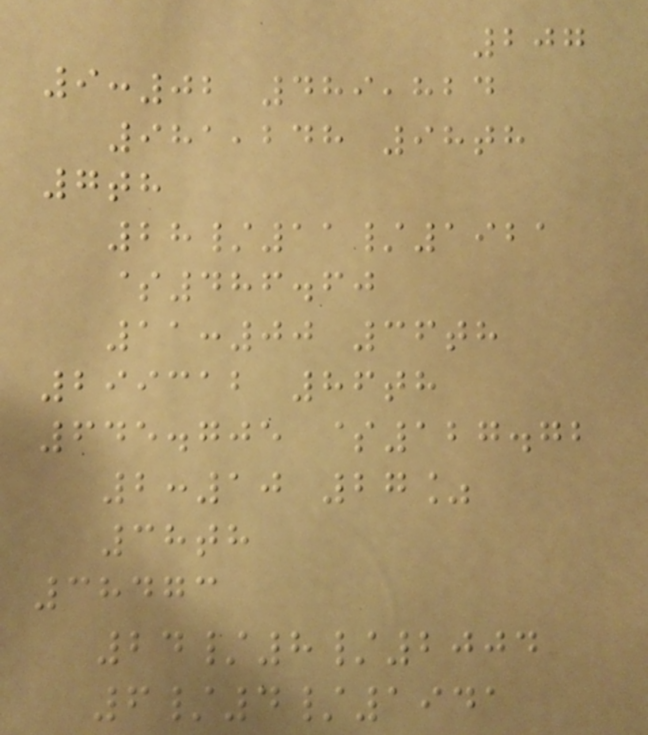207
9:02 489,824
981,248 98th
7th
28/11/1921
$486.60
11:00 36th
299312 86th
645.705 $127.72
2:10 27%
38th
38473
24/8/2004
6/4/1941
